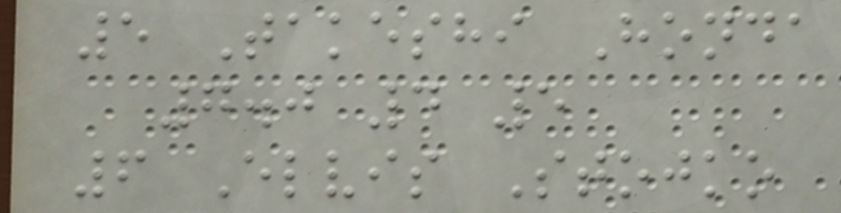5 Takeshi Honda
7.0 4 5
6 Elvis Stojko
